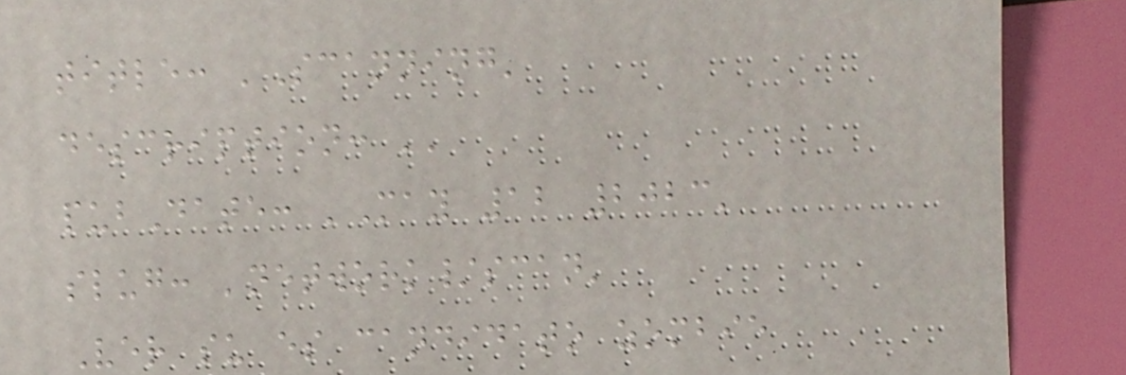title: 'Scanning'
description: ''
pubDate: 'May 12 2023'
slug: 'network/scan'
Ver su es candidato zombie
